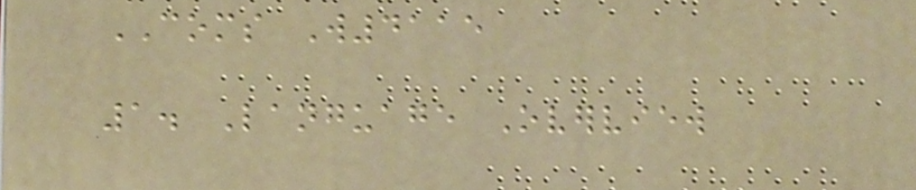COMS W4115
1. Language Overview
